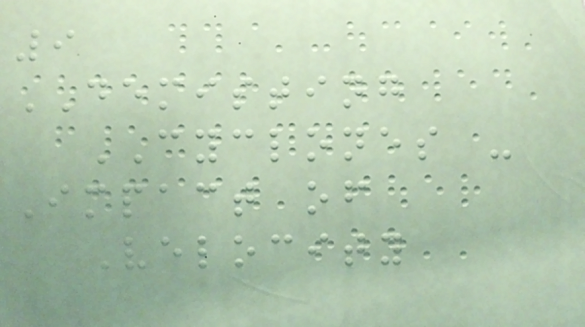9
DEMISTING
CYCLONES -
Impact of
Velocity
